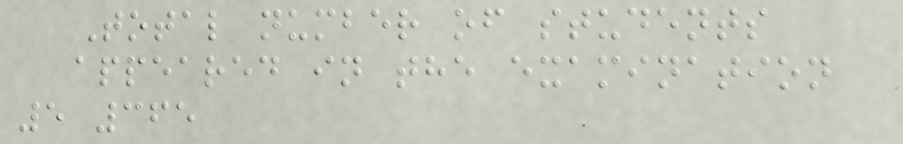Total number of students
appeared in the examination
5 365
